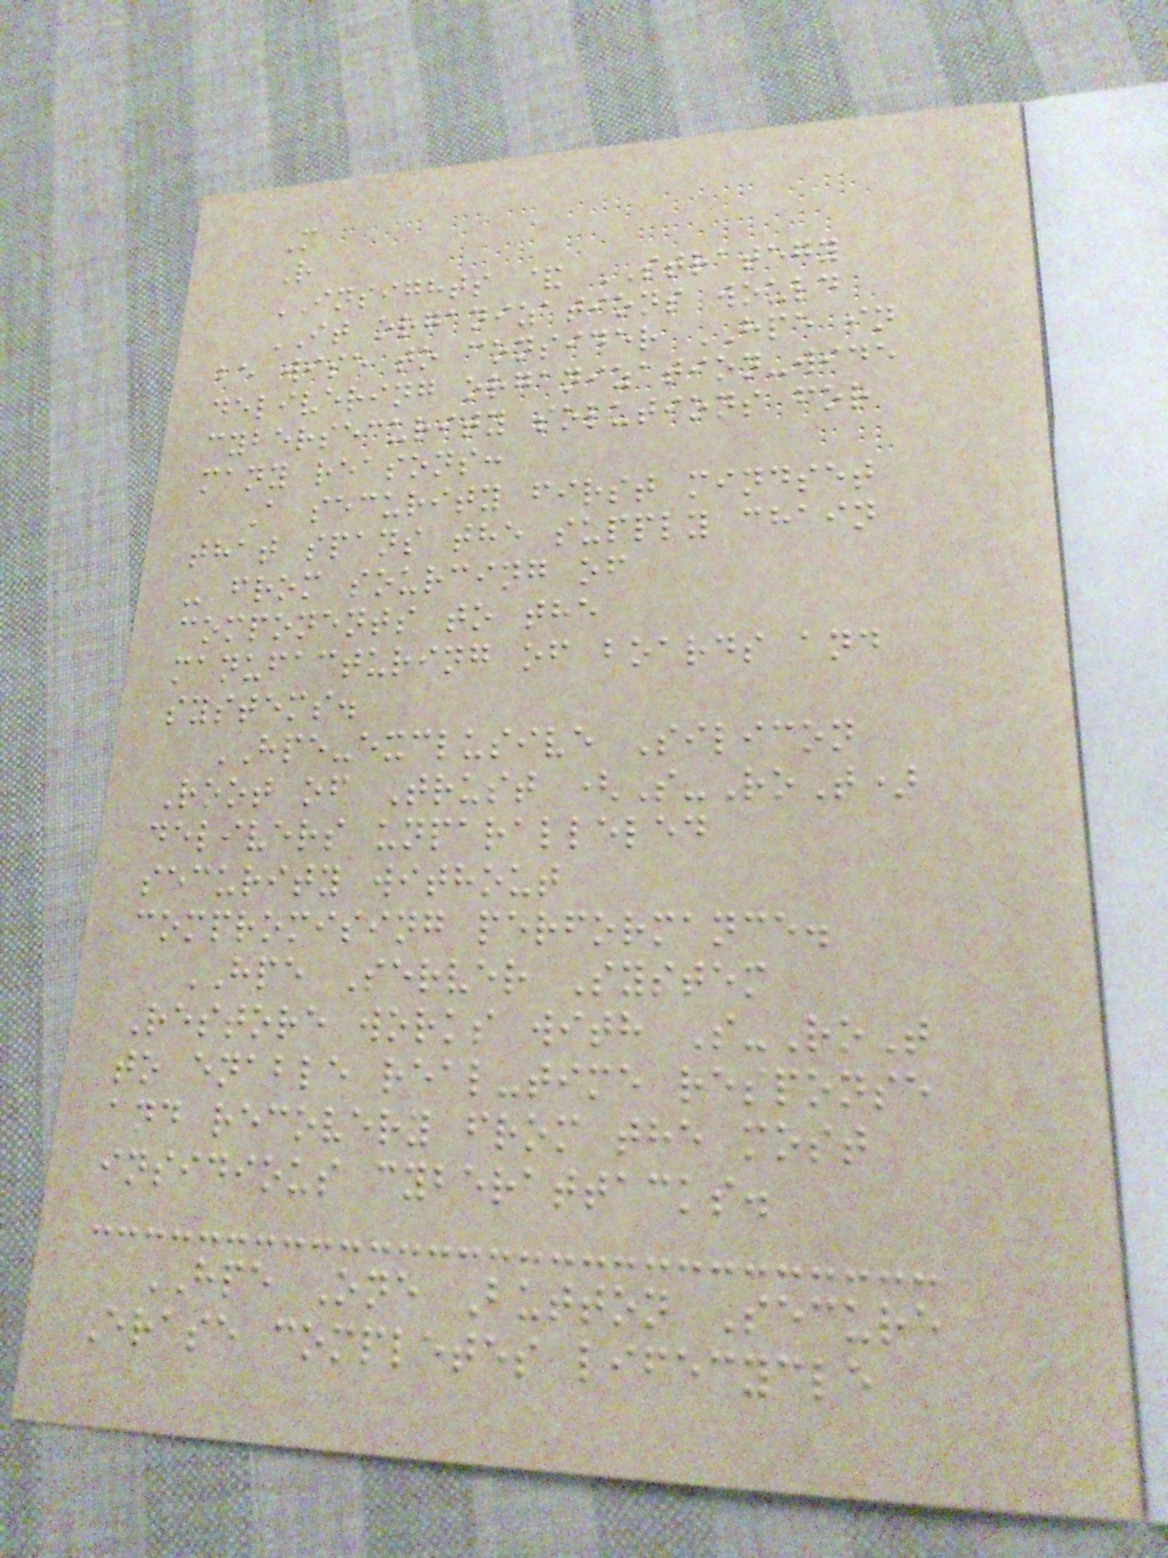M
R
INSIGHTS & STRATEGY
IT organizations would
be wise to consider HPE in
delivering organization-wide
cybersecurity solutions for
many reasons:
A security first mindset
that spans the supply chain
- from sourcing of
components to the
manufacturing of boards and
systems.
HPE-exclusive Silicon
Root of Trust (S-RoT)
delivers unparalleled
security without
compromising performance.
HPE Server System
Restore works with S-RoT
to enable real-time response
and recovery from the most
insidious cyberattacks.
HPE One Button Secure
Erase completes lifecycle
